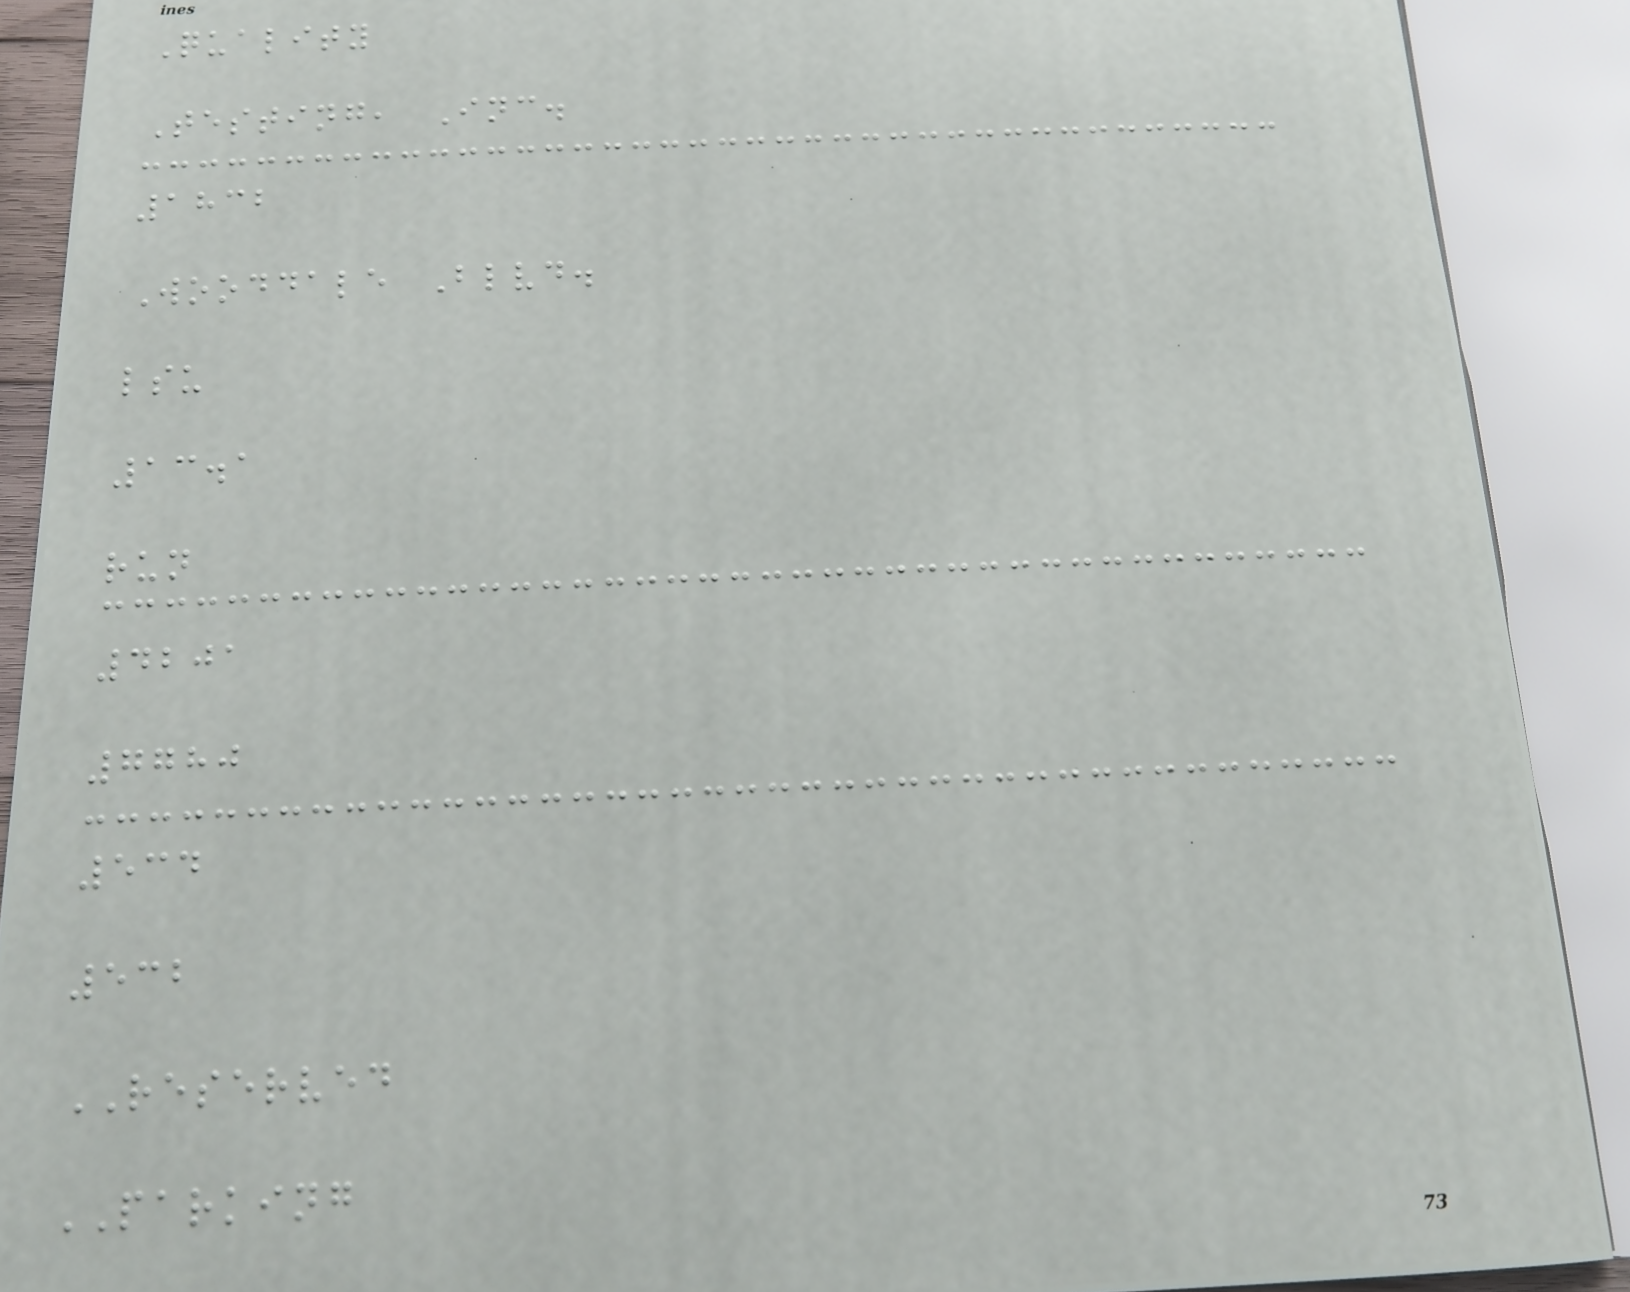Quality
Testing, Inc.
1832
Wooddale Blvd.
lsu
13.1
run
4201
7780
534
532
RESERVED
PARKING
